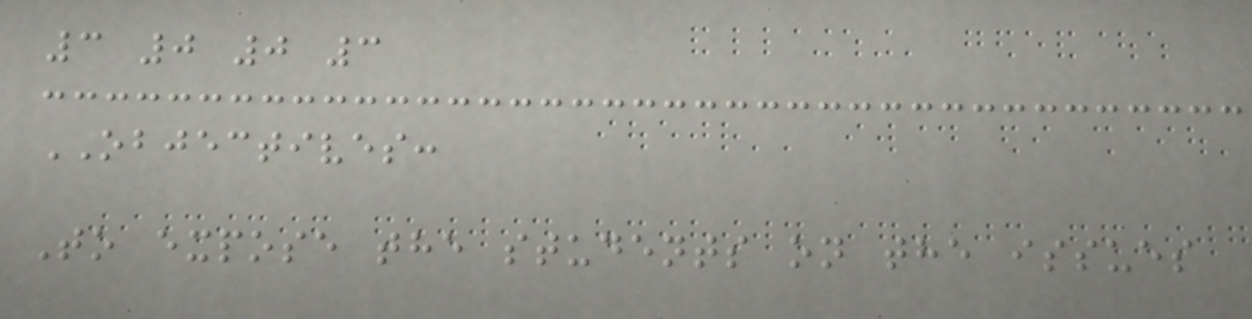3 0 0 3
OBJECTIVES:
To expose the students on the issues
